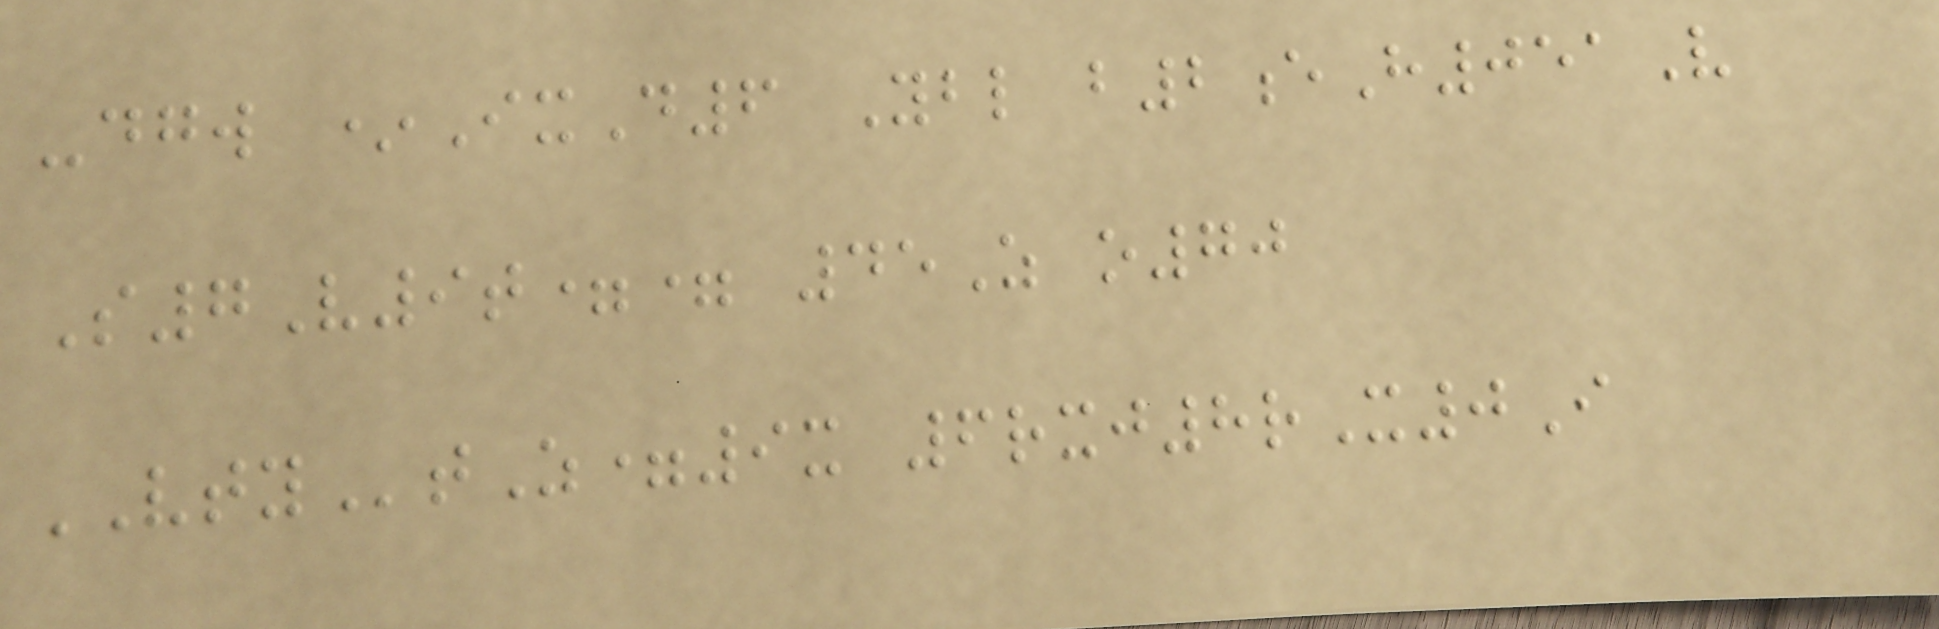-dgw *IxD6 Ybl b2eH051V
S7V9t== 45Z o70
VTYtZ=9x 6rxj8rX0I
